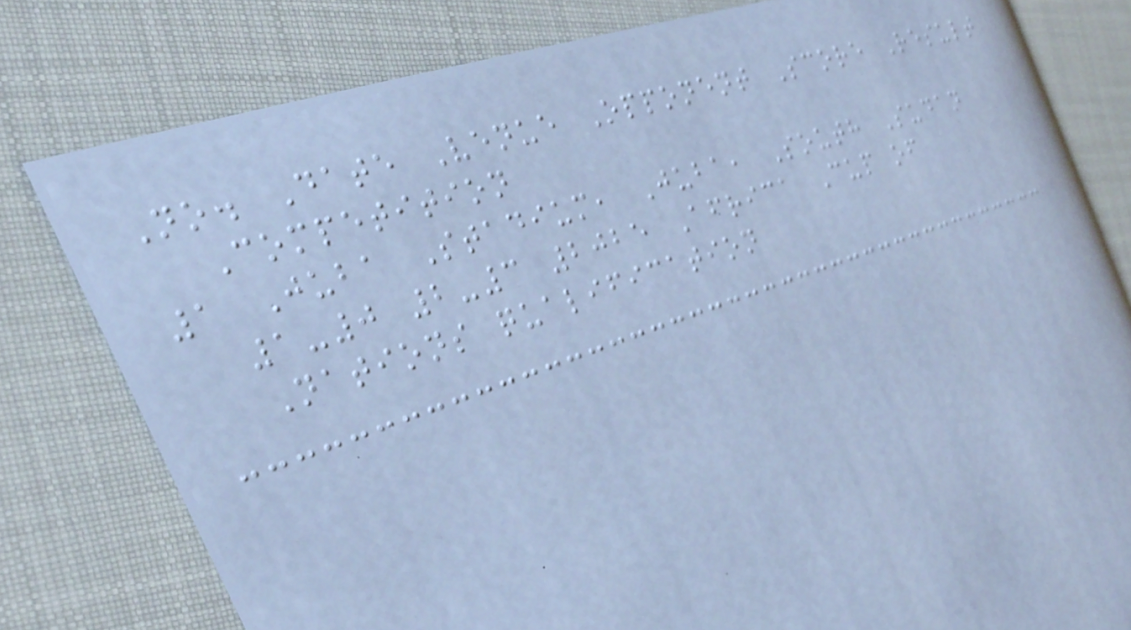No. Date Venue Opponent Score Result
Competition
1 Juba Stadium, Juba, South Sudan
1-0 2-3 2025 Africa Cup of
Nations qualification
